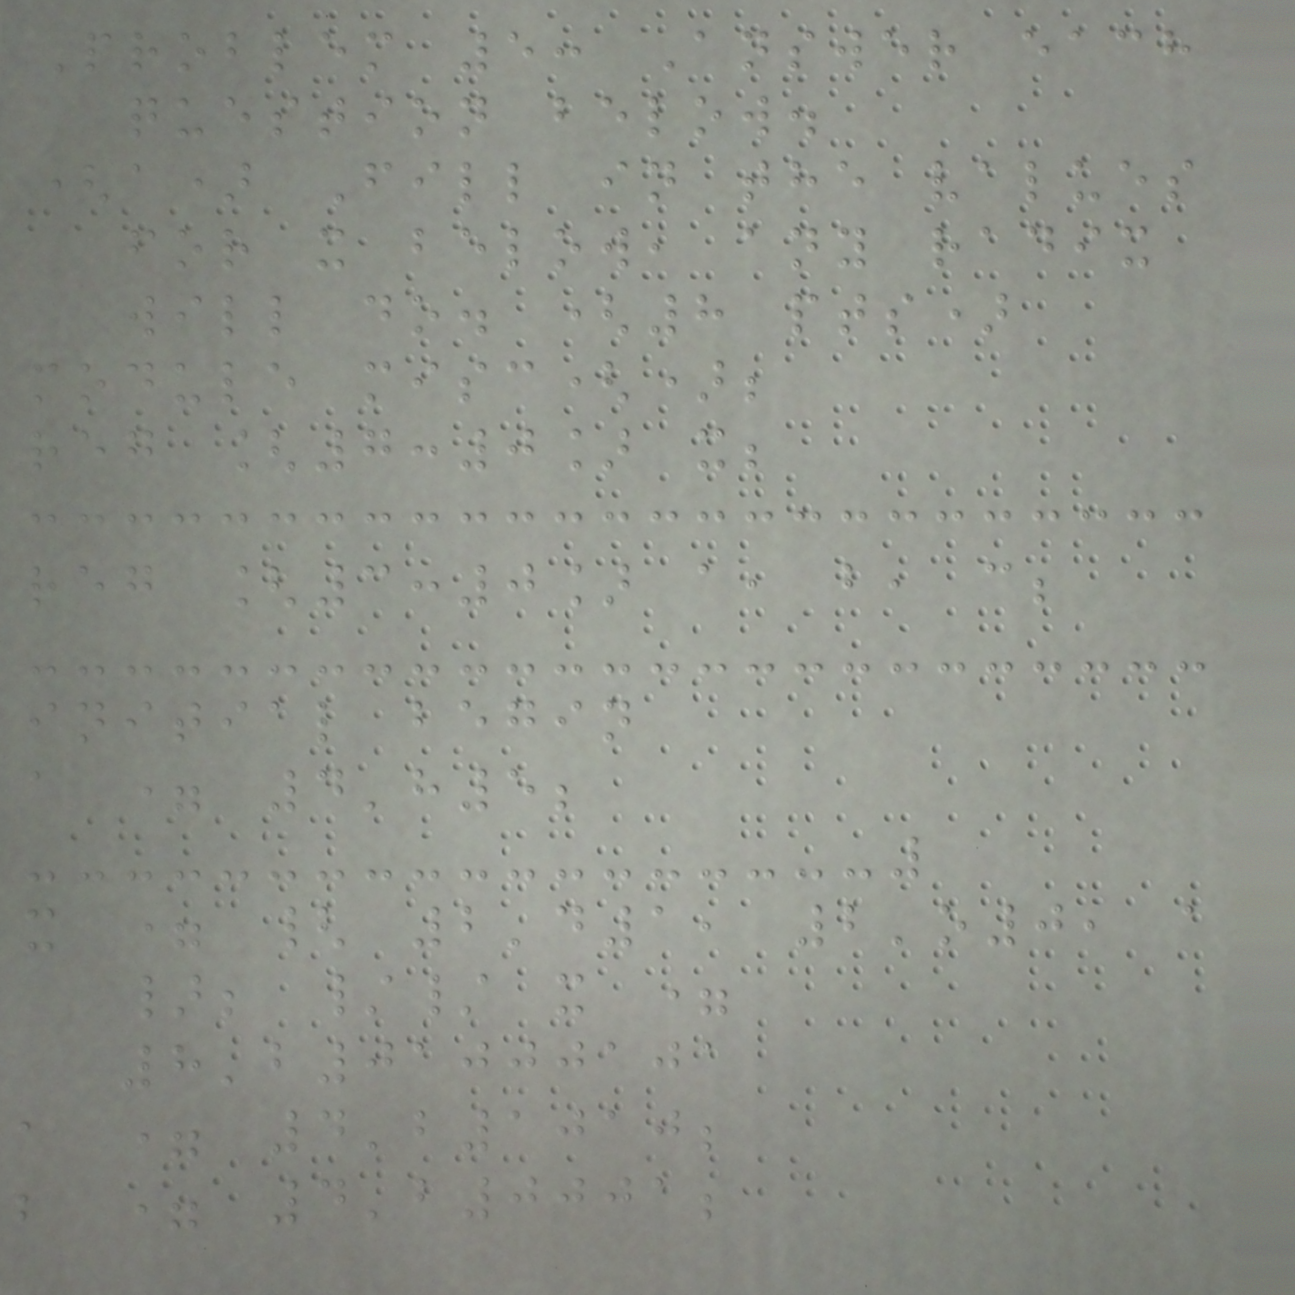Problem 5: Answer each
question below.
(a) Fill in the values
for x below, any radix
will do. (8 pts)
module misc();
reg [7:0] x;
reg [3:0] a, b, c;
initial begin
a = 4'h5;
x = { 2'd1, 2'o0, a
}; // x =
8'b01000101
a = 4'b1010;
b = 4'b0001;
